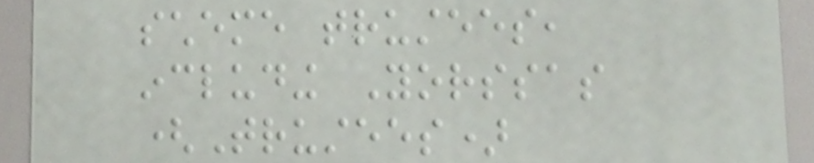scheme trustees,
including Yorssas
(Trustees)
